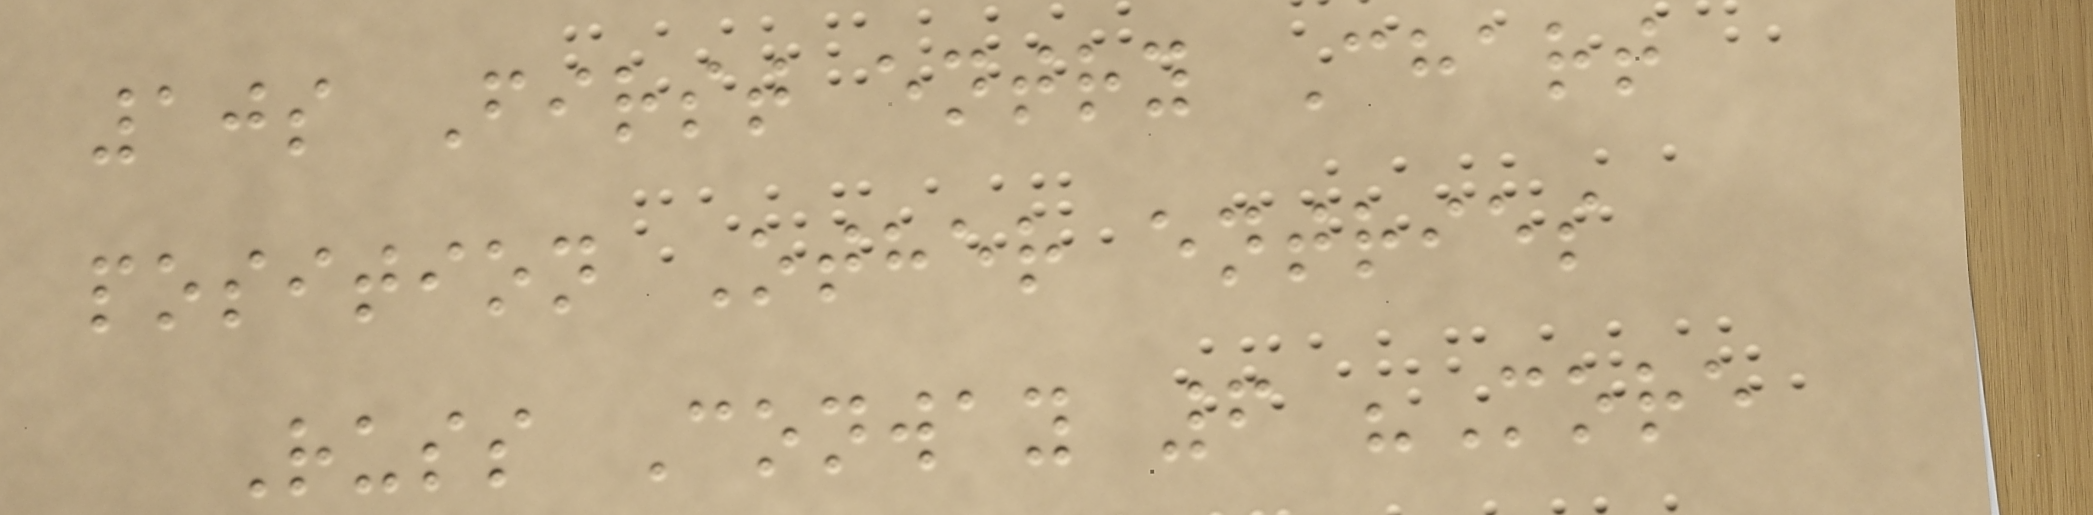10s First entry Chart
position Other entries
Russ Conway 6 "More
